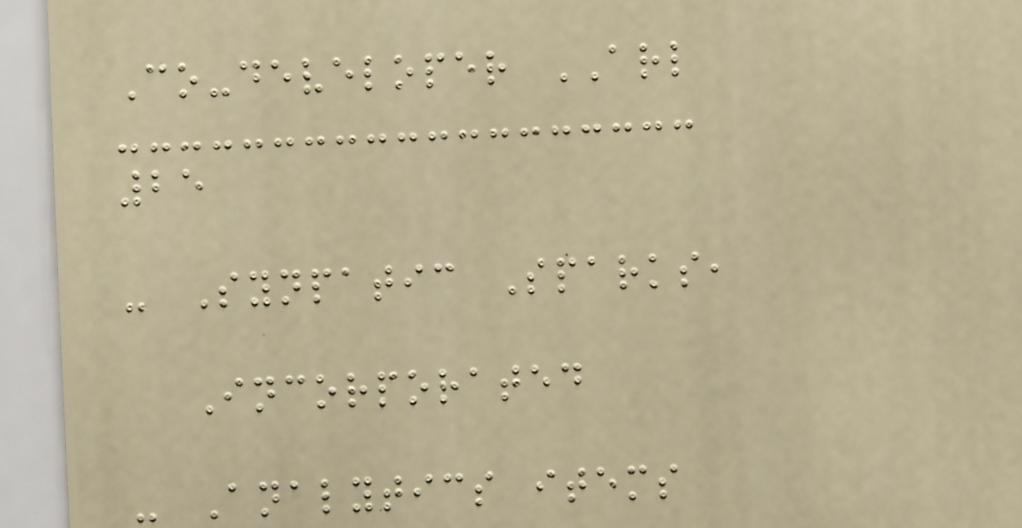Co-developer ARL
25
- Synpatic Sparks,
Incorporated
- Analytics items
